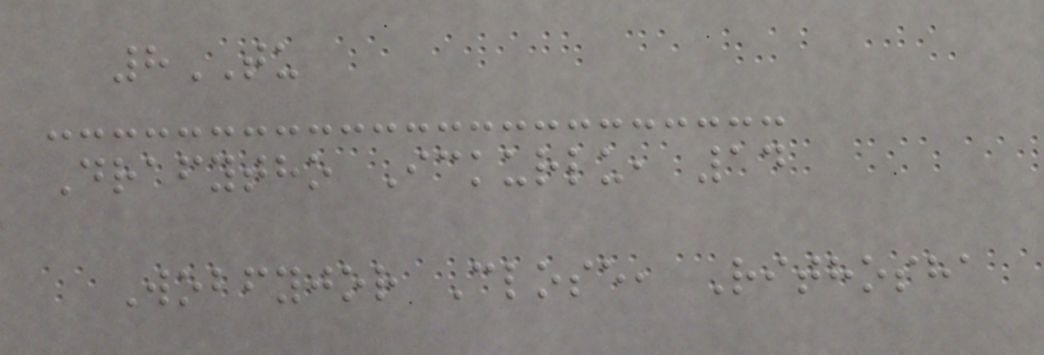8TU
Drafytho Ickurlu, 14
Wobfyjor Close, Rithosha
